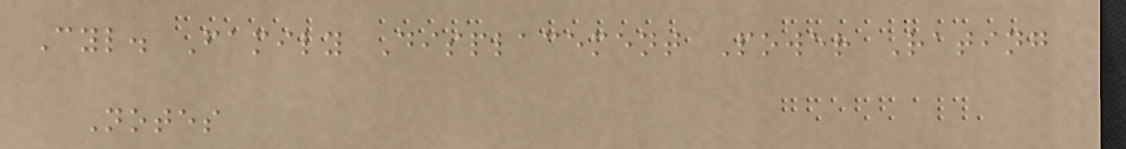Cyl. Family Displacement Power Rating
Notes
